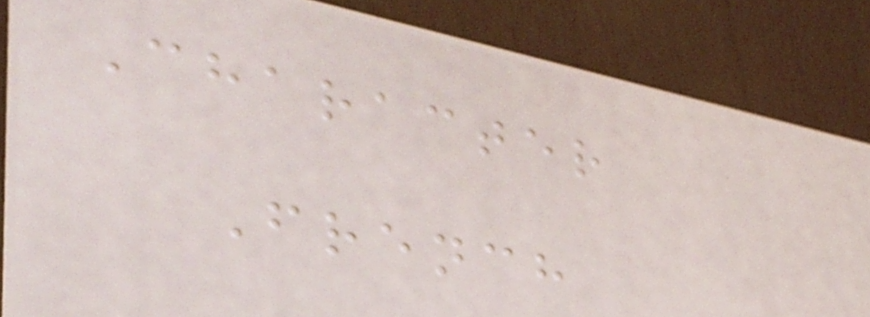Character
French
